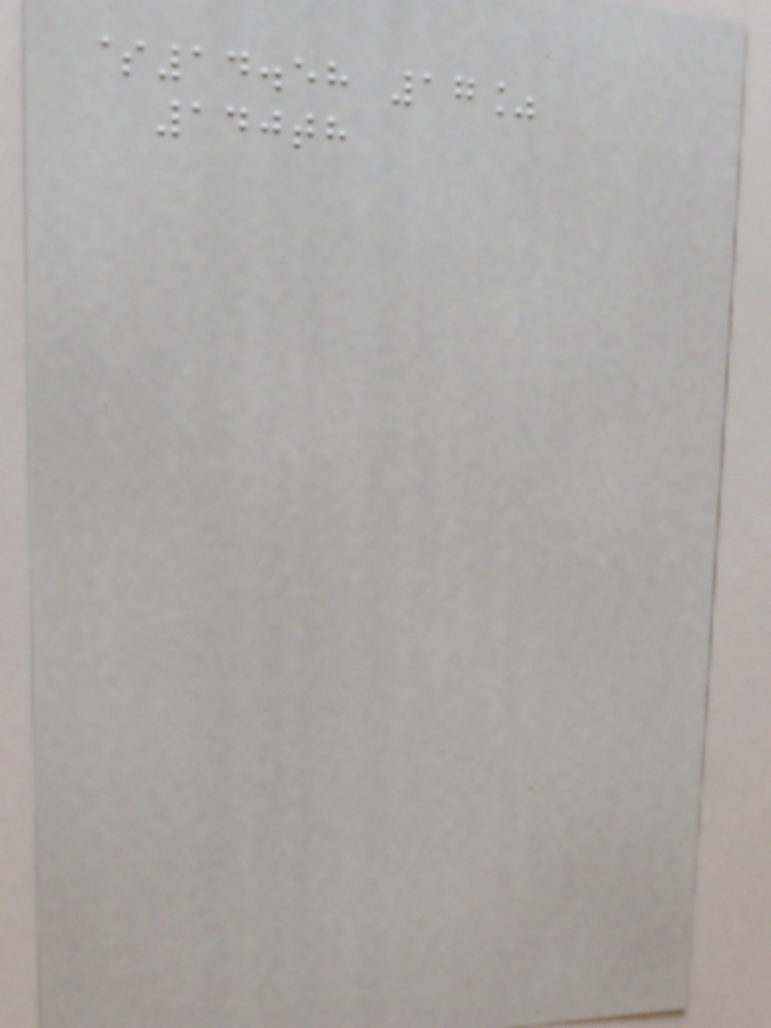$14.58 17%
140th
